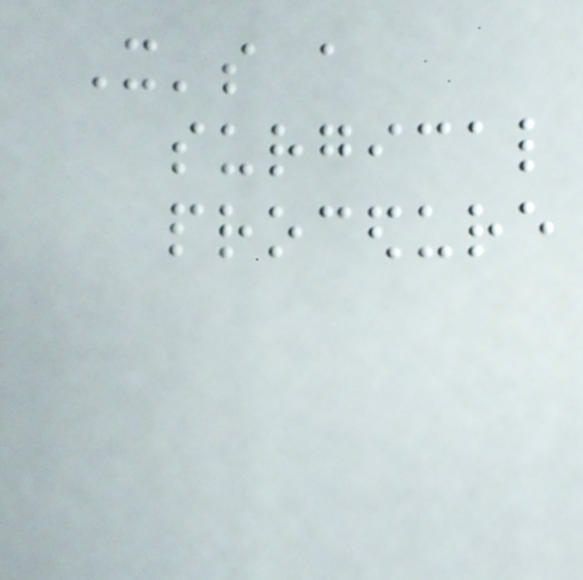It's a
surgical
procedure
